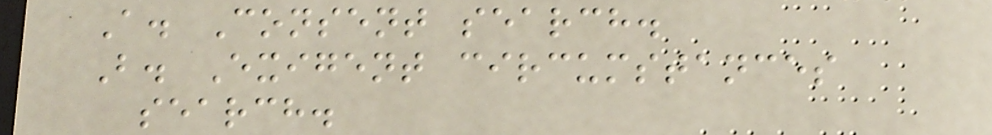A. Consent search.
B. Exigent circumstances
search.
